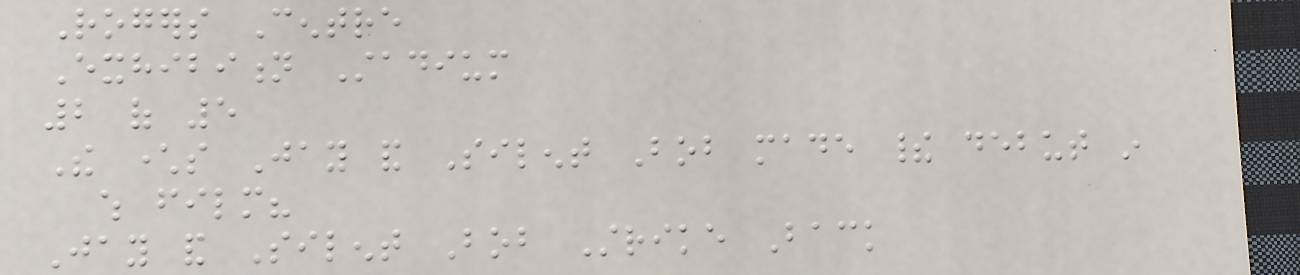Rogers Centre
Exhibition Stadium
2 of 5
The characters Jay and Silent Bob made their debut in
which film?
Jay and Silent Bob Strike Back
